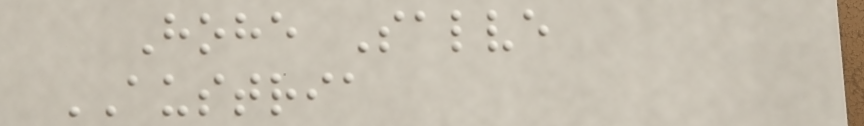Hohe Salve
AUSTRIA
